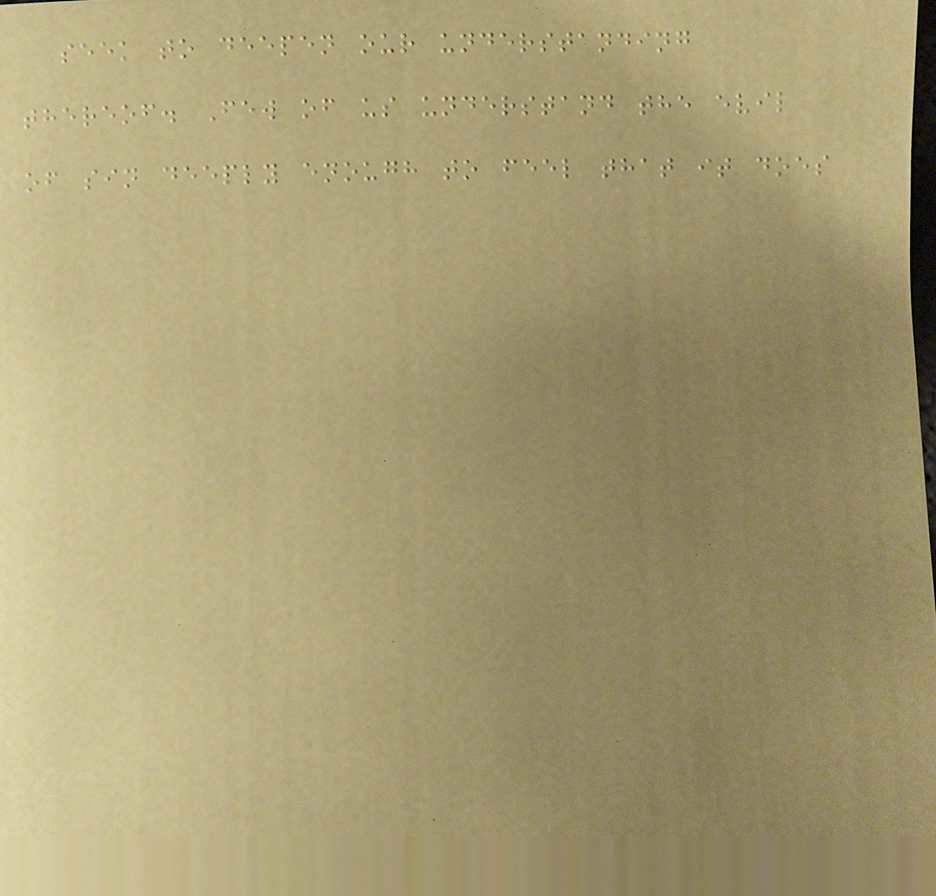seek to deepen our understanding
thereof. Few of us understand the evil
of sin deeply enough to feel that it does
